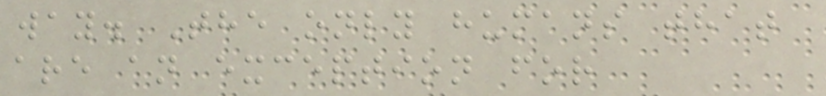way. The only humans that
are an exception for
